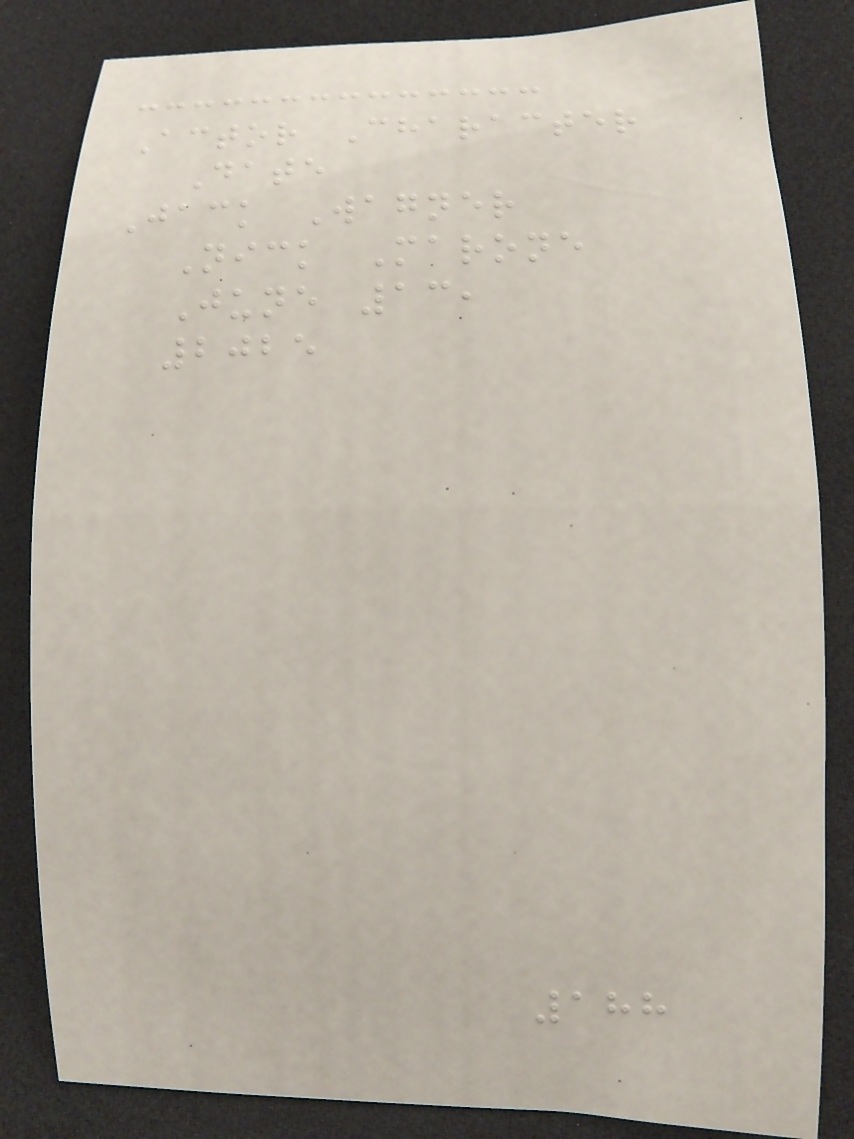Actor Character
Date
Jack Wagner
Nick Marone
June 13,
2025
188
